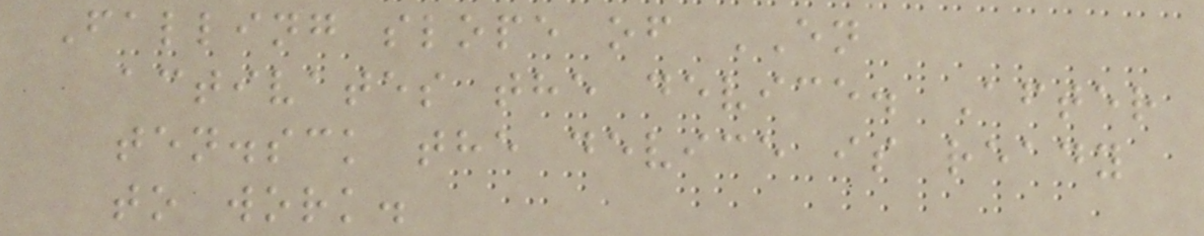Falling slope of EN
activates the device. After
ten.sck the device is ready
to work.
